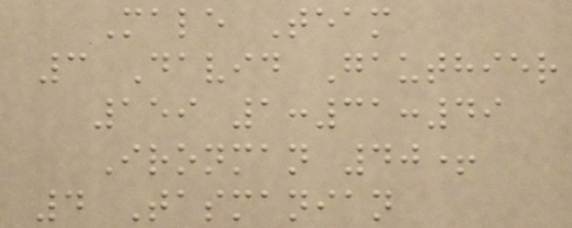Male Team
3 David Gauthier
159 1:31:49
Ironman 40+
4 Tasmanian
